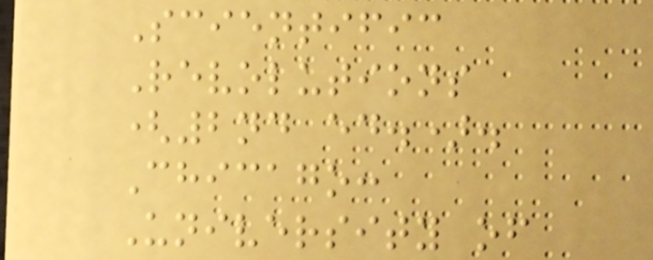Scientific
Revolutions
(2nd ed.).
Chicago:
University of
